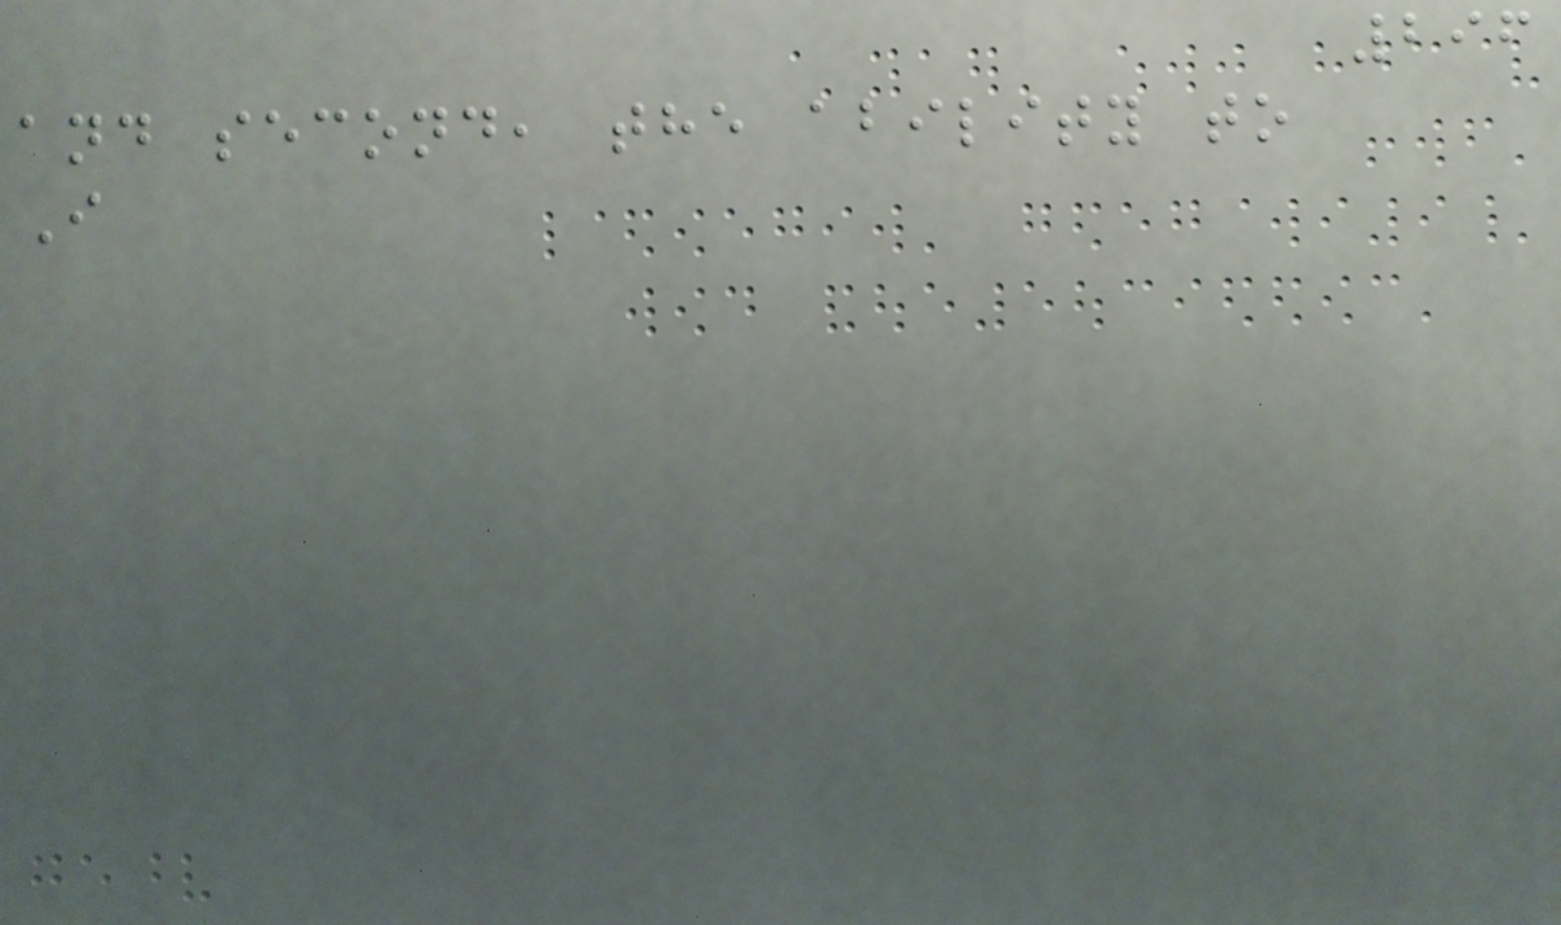296
and second, the ability to
I
